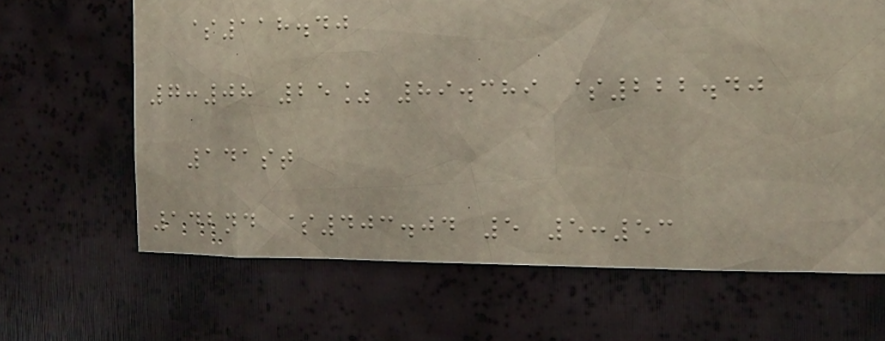$118.40
7:08 25% 89.389 $222.40
141st
142nd $403.04 5 5:53
